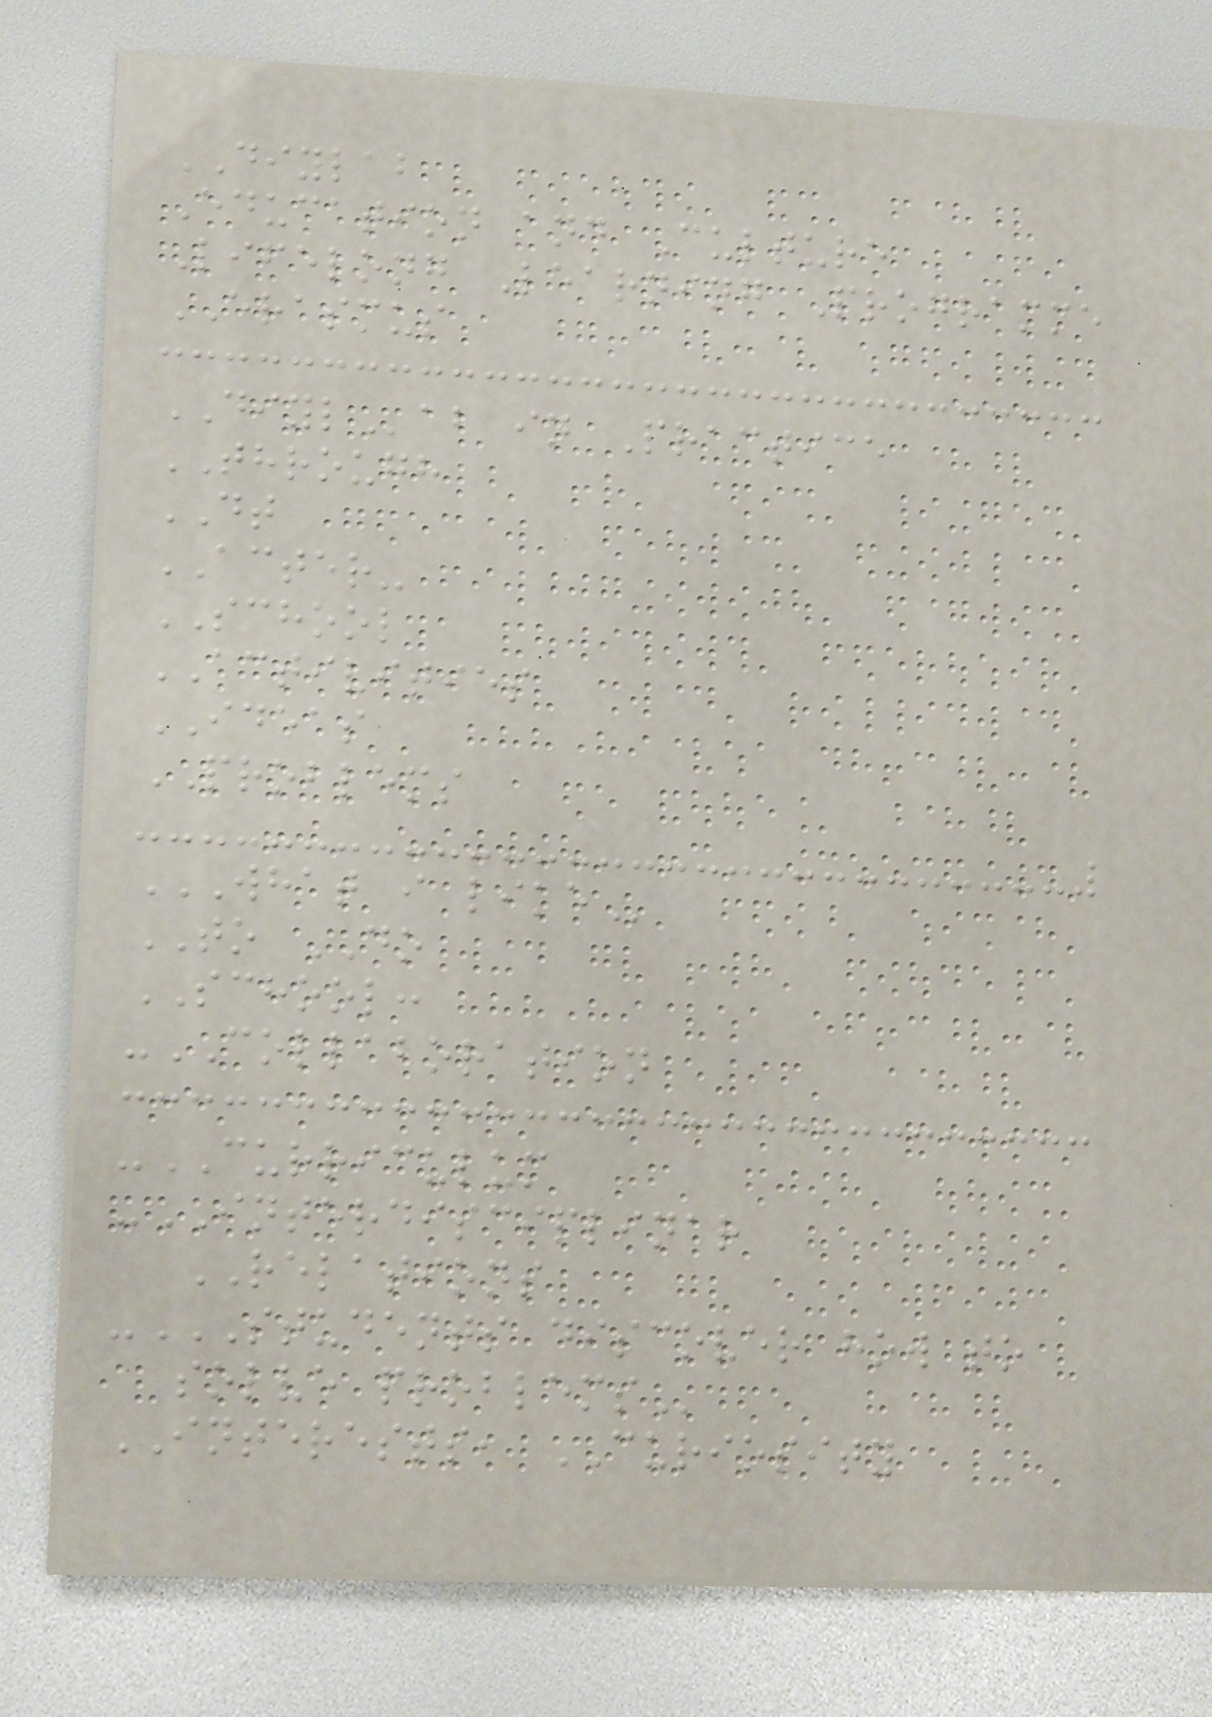DIYLAB
Education and Culture
Lifelong Learning Programme
ERASMUS
DIYLab in Practice
THROUGH
DT
ACTER-
SCHOOL
ACTIVITIES
IDEAS
PROBLEMS
WHAT I LIKE
TO DO
SCHOOL:
-COLLABORATION
-CURRICULUM
-INTERDISCIPLINAR
RELATIONS
-STUDENTS DISCOVER HOW TO
SOLVE PROBLEMS
INTERESTS, CURIOSITY
